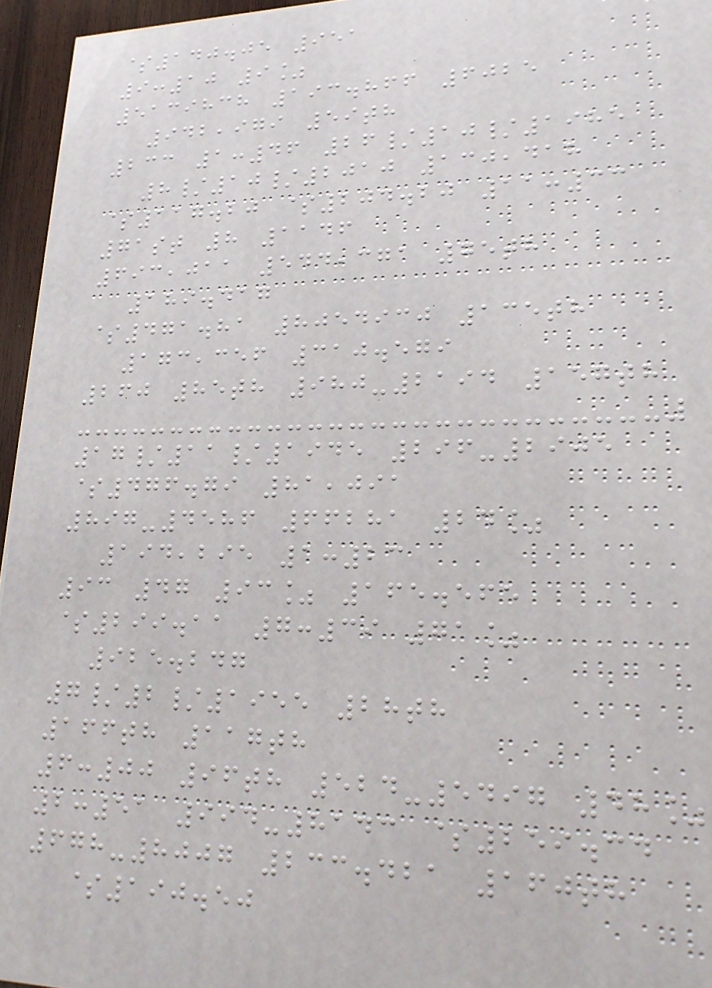$140.05 951
9:10 9%
5139838 193.866 6025
942,979 59th
233 1:46 26/10/1985
8/10/2010 130,418
$117.20 $204.20 11:33
71st 8 1146
693,011 544,371 75th
189.417
$471.81 8054930 135th
173,356 310.579
260 85th 980-2194 157th
17/11/1945 296-2905
$476.79 81,091
897-4586 66281 24%
194,295 1:23
93 47 93% 165.565
$299.11 7:39 71%
925.247
7/2/1955 28th
166th 117th
6:00 96th 524-5497 48%
2:51 994-8143 $259.34
678-8007 233.421 160th
$190.50
